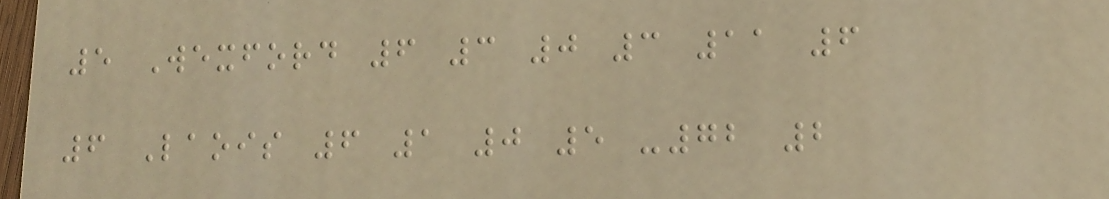5 Wexford 6 3 0 3 11 6
6 Laois 6 1 0 5 -72 2
